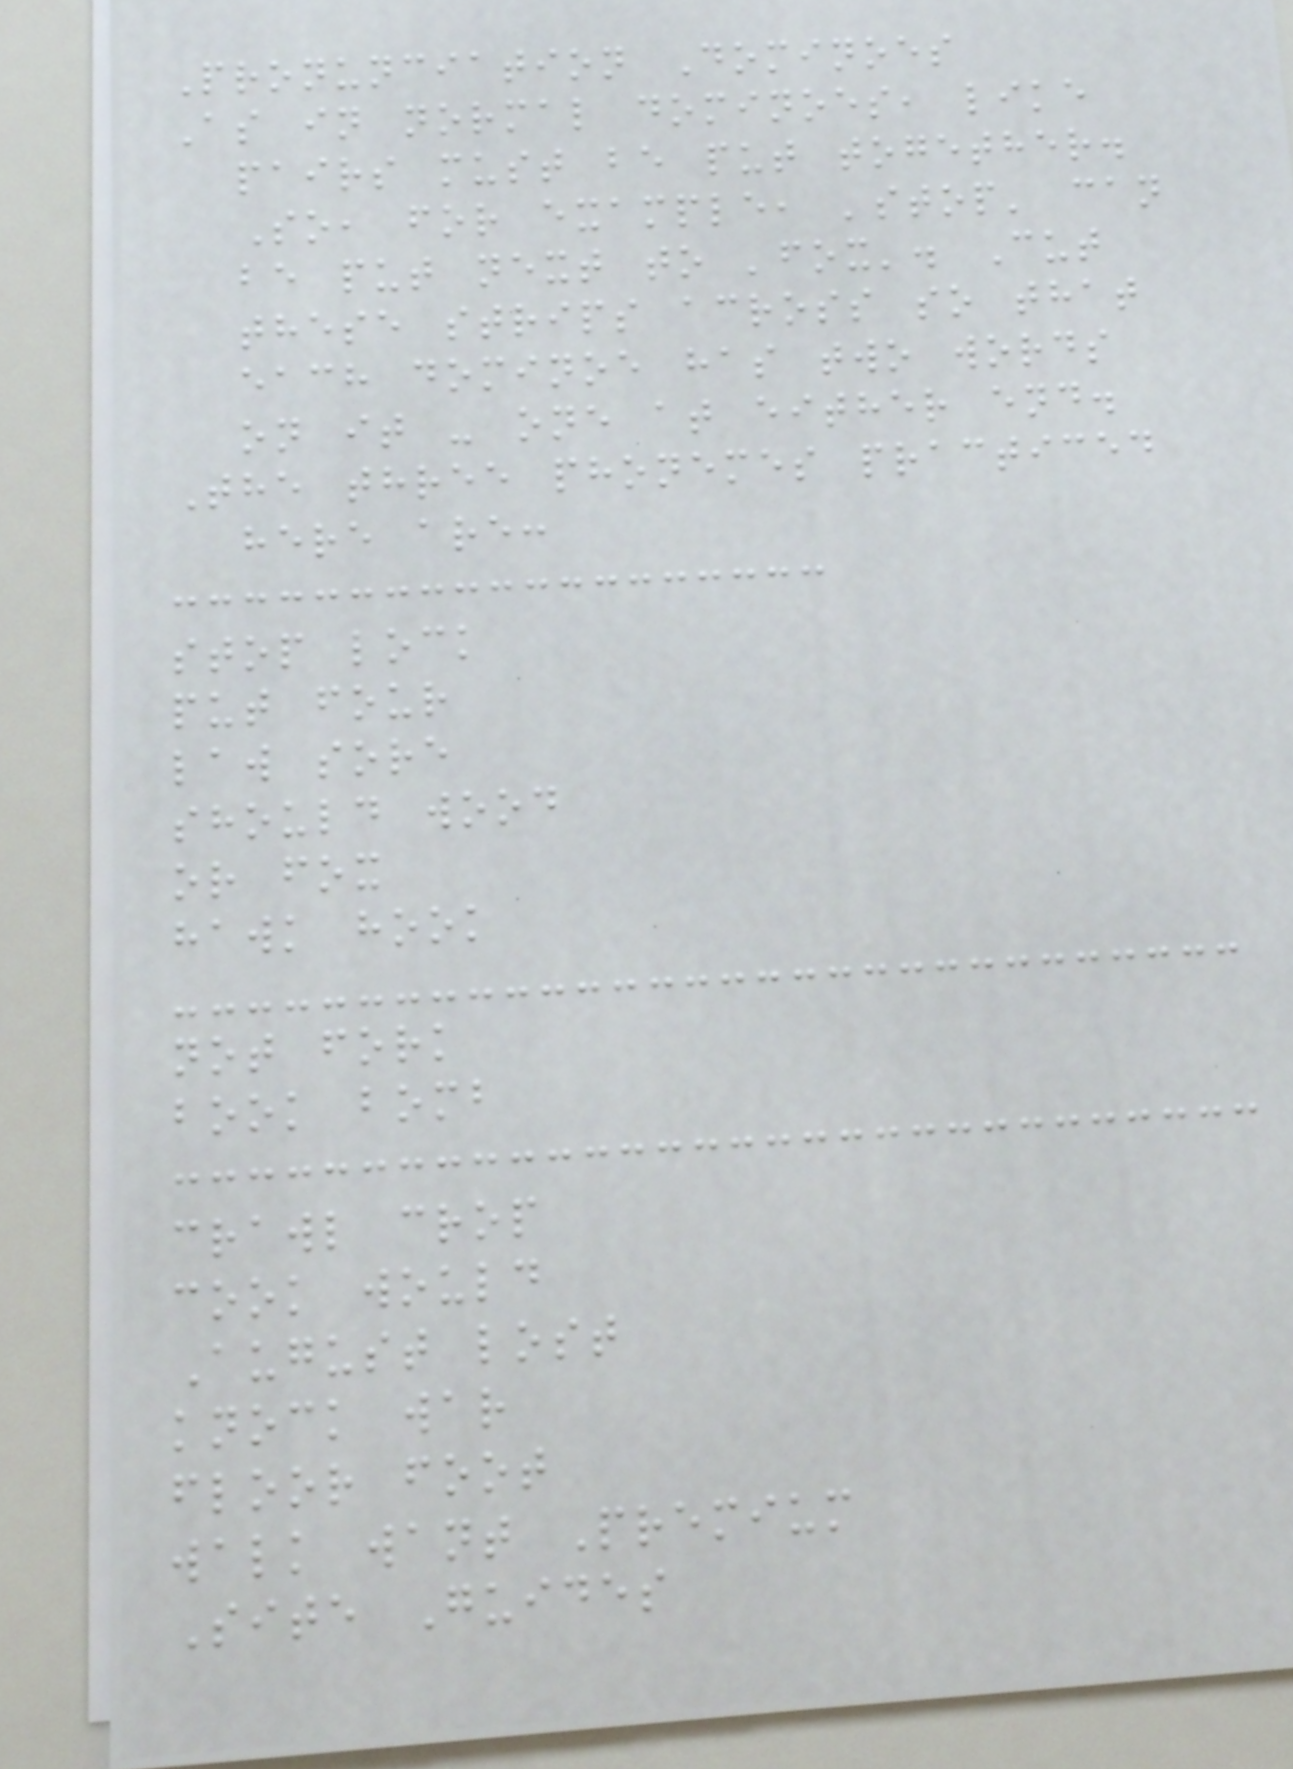Pronunciation Dominoes
As in normal dominoes, like
pairs must be put together.
So, for example, 'stop' can
be put next to 'fox'. Cut
these strips across so that
each dominoe has two words
on it - one at either end.
The three phonemes practiced
here are:
stop lock
put four
law sore
should wood
or fox
hawk hook
not fork
book bomb
crawl crop
cook would
August lost
knock war
floor foot
walk want Premium
Site Guides
